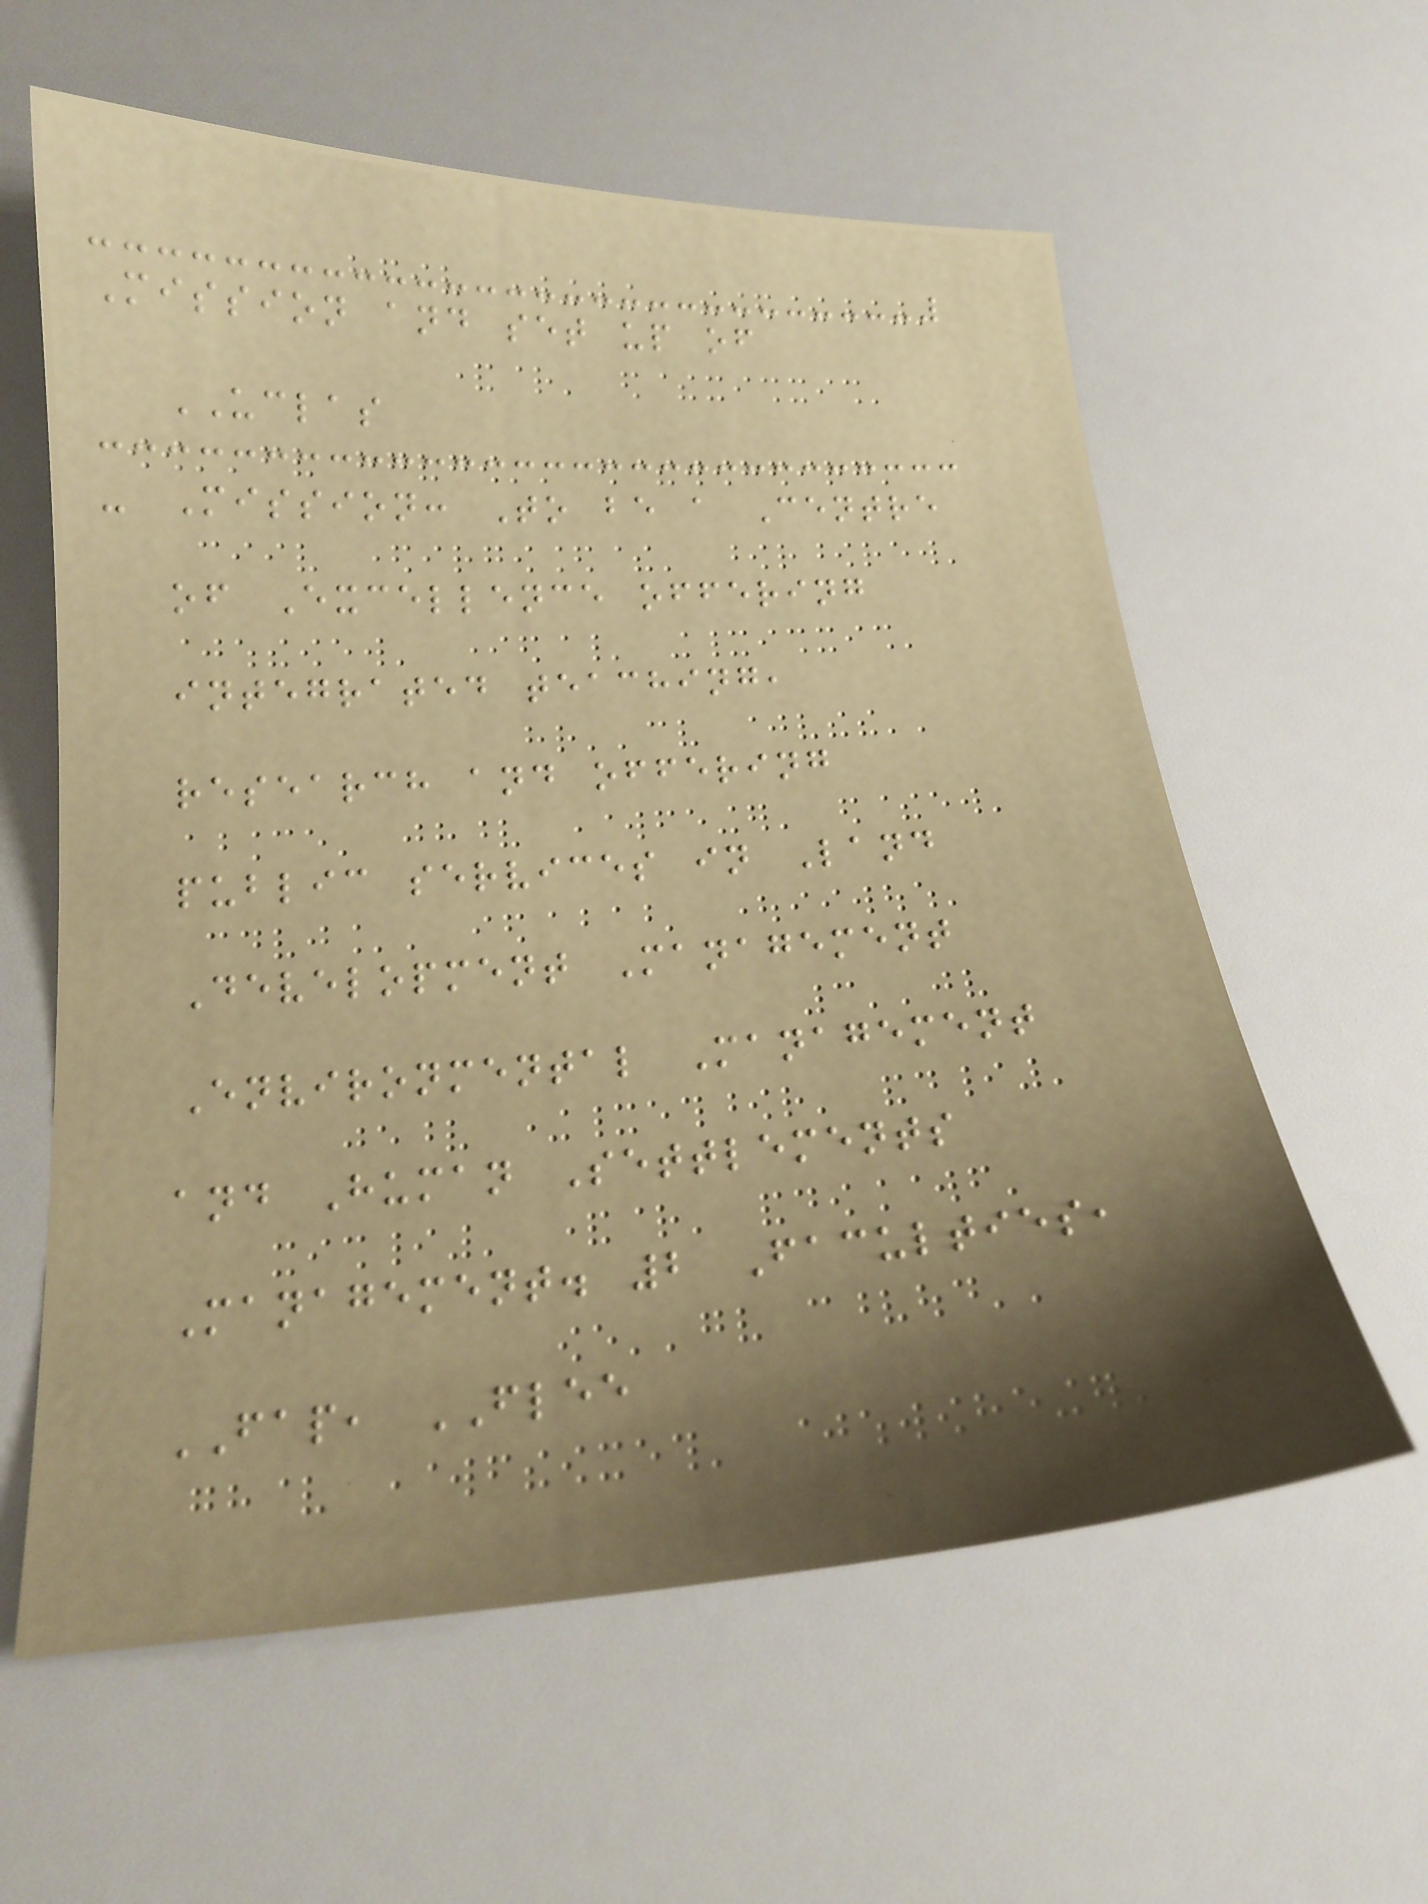Mission and set up of
UCLAS
- Mission: To be a Centre
of Excellence offering
integrated teaching,
research and offering
public services in Land
Development Management
Environmental Management
and Human Settlements
Management. 2 Faculties,
FAP, FLEE
